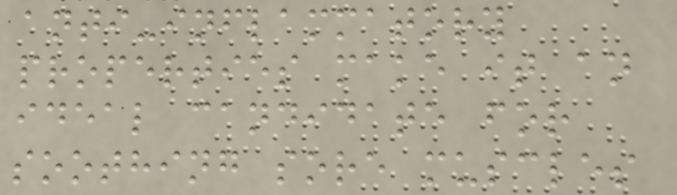anti-inflammatory
properties make it an
ideal candidate for
soothing sore muscles
